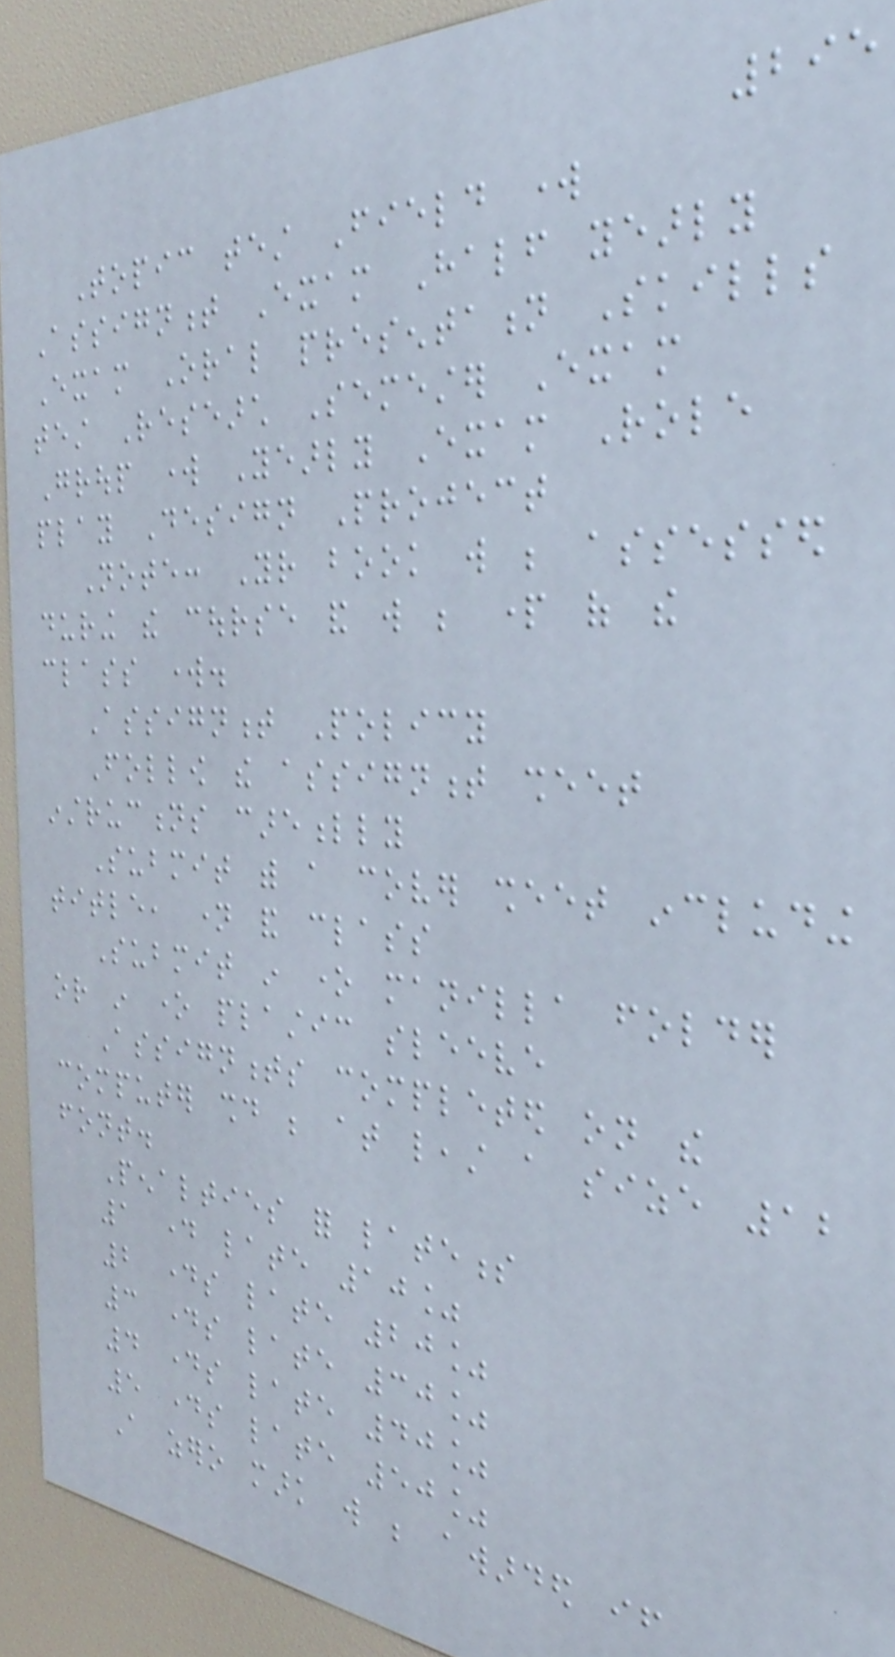295
Topic test Field work
Assignment Exam Half yearly
Exam Oral presentation Skills
test Research Semester Exam
Group work Yearly Exam Role
play Design Project
Note: Your book will be assessed
during the course and will be part of the
class work.
Assignment Policy
Follow the assignment sheet
instructions carefully
Submit with a cover sheet including
title, name and class
Submit in one manilla folder
or in one plastic sleeve
Assignments completed on the
computer should be at least a size 12
font.
Penalties for lateness
1 day late 10%
2 days late 20%
3 days late 30%
4 days late 40%
5 days late 50%
A zero mark will be awarded if
